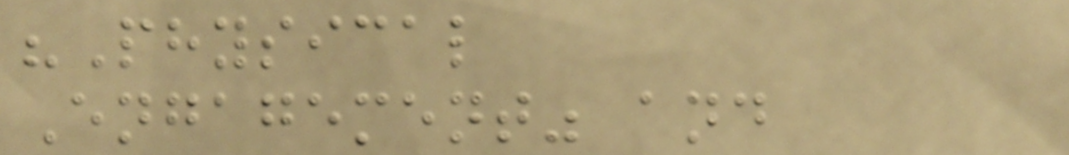"Physical
Engagement" and
